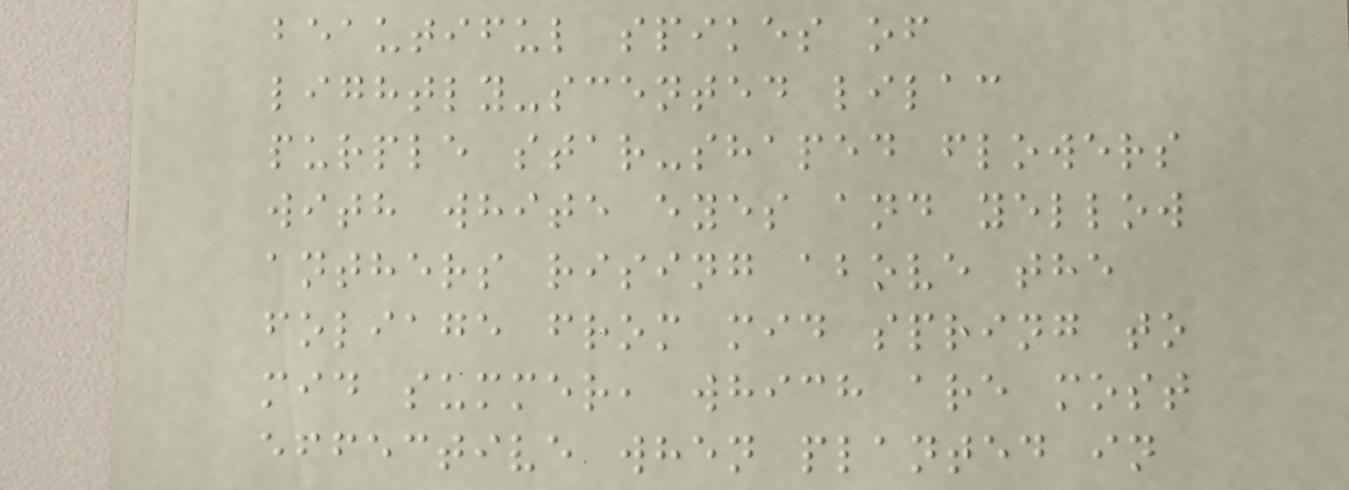beautiful spikes of
lightly-scented lilac
purple star-shaped flowers
with white eyes and yellow
anthers rising above the
foliage from mid spring to
mid summer, which are most
effective when planted in
